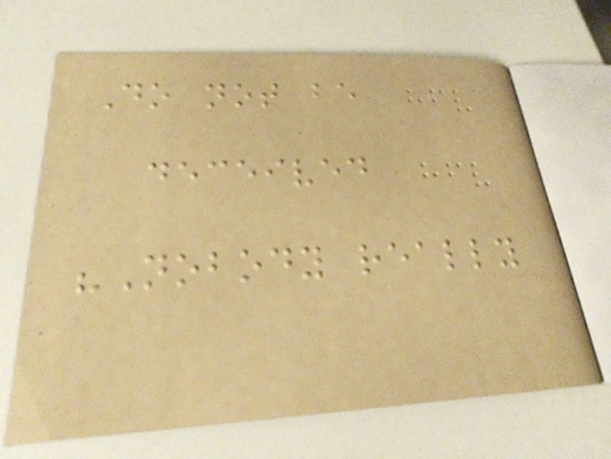Do not be
deceived
"Nobody really
